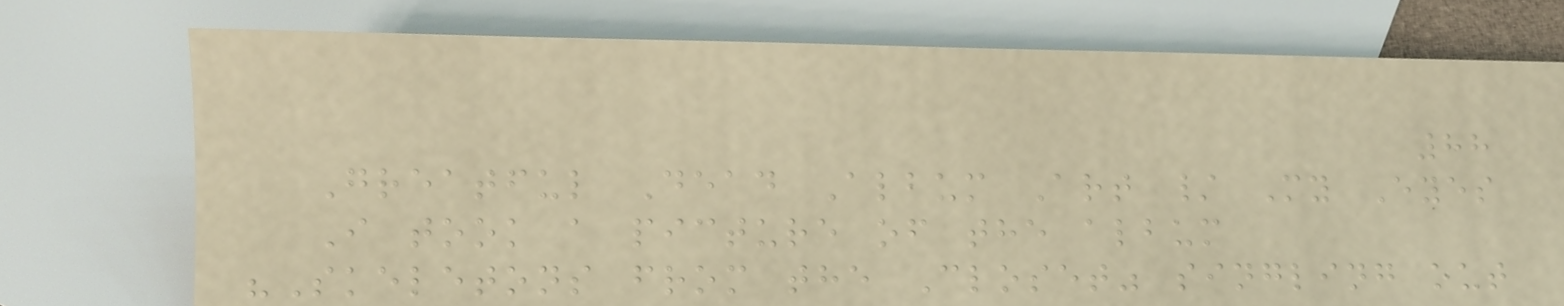88
Greatful Dead Album Art / My Eyes
I took a picture of the album
"Skeletons from the Closet" singling out
